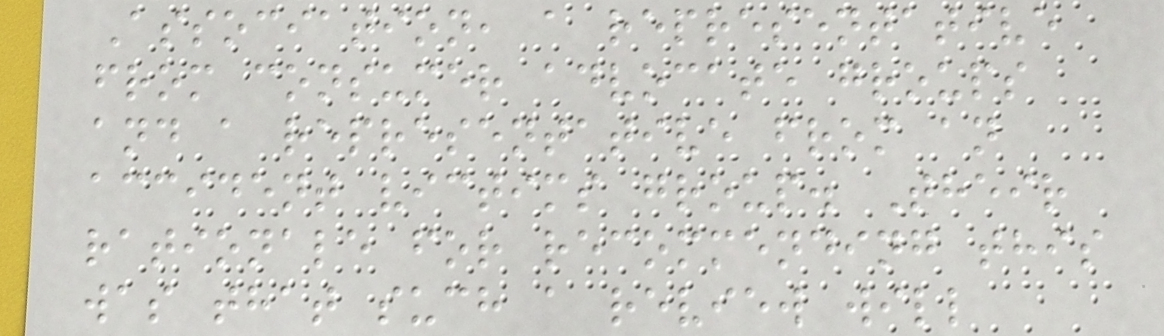Association, a representative
from consumer advocate groups
and a representative from an
accident victims group. Their
rationale for recommending this
was that such a review will
